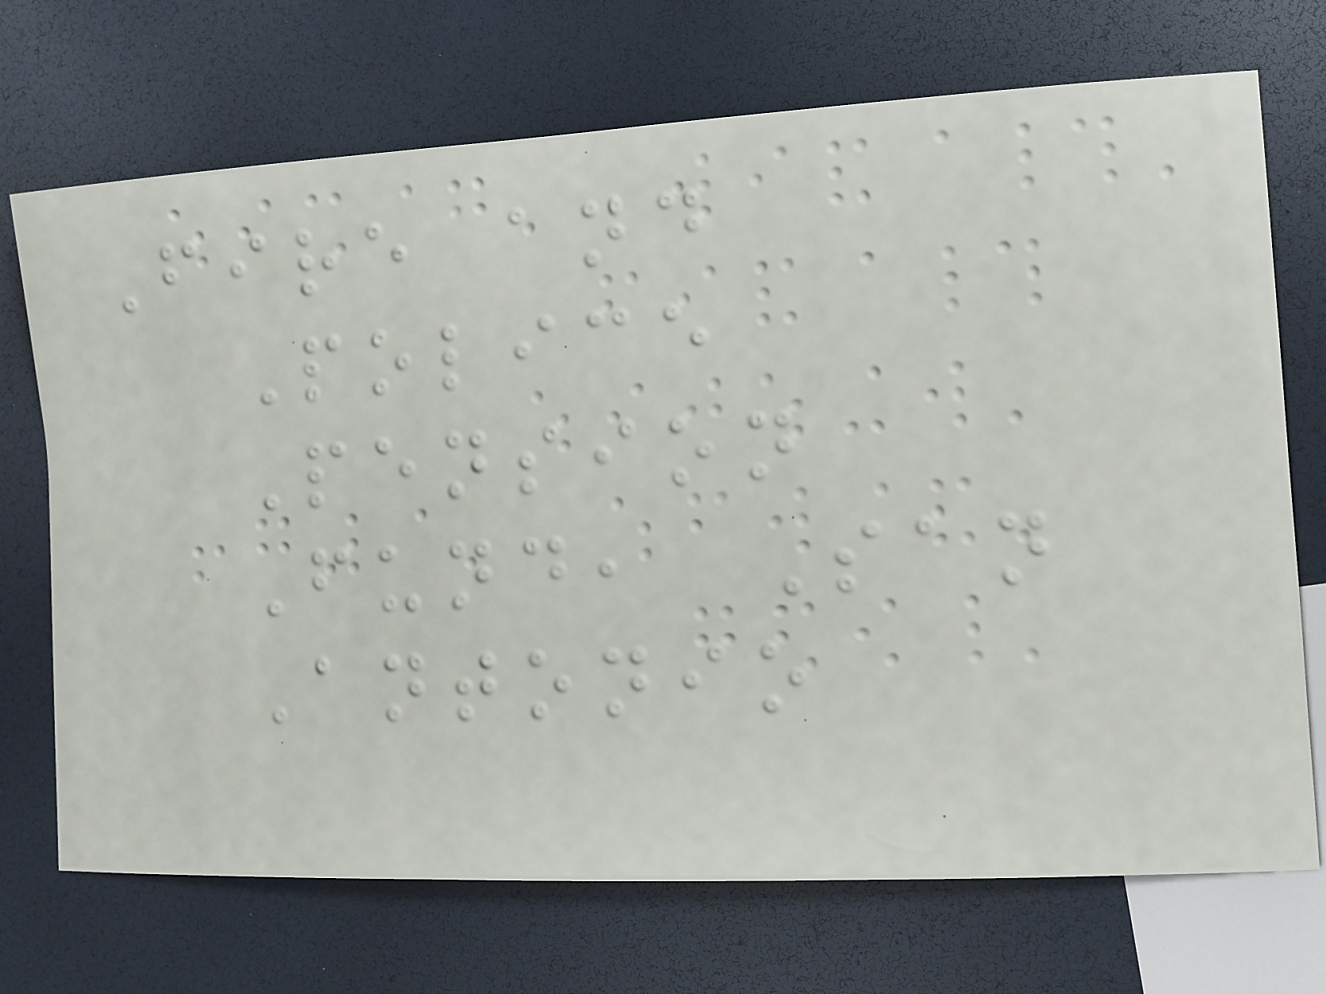Fire and
Police
Pension
Fund, San
Antonio
